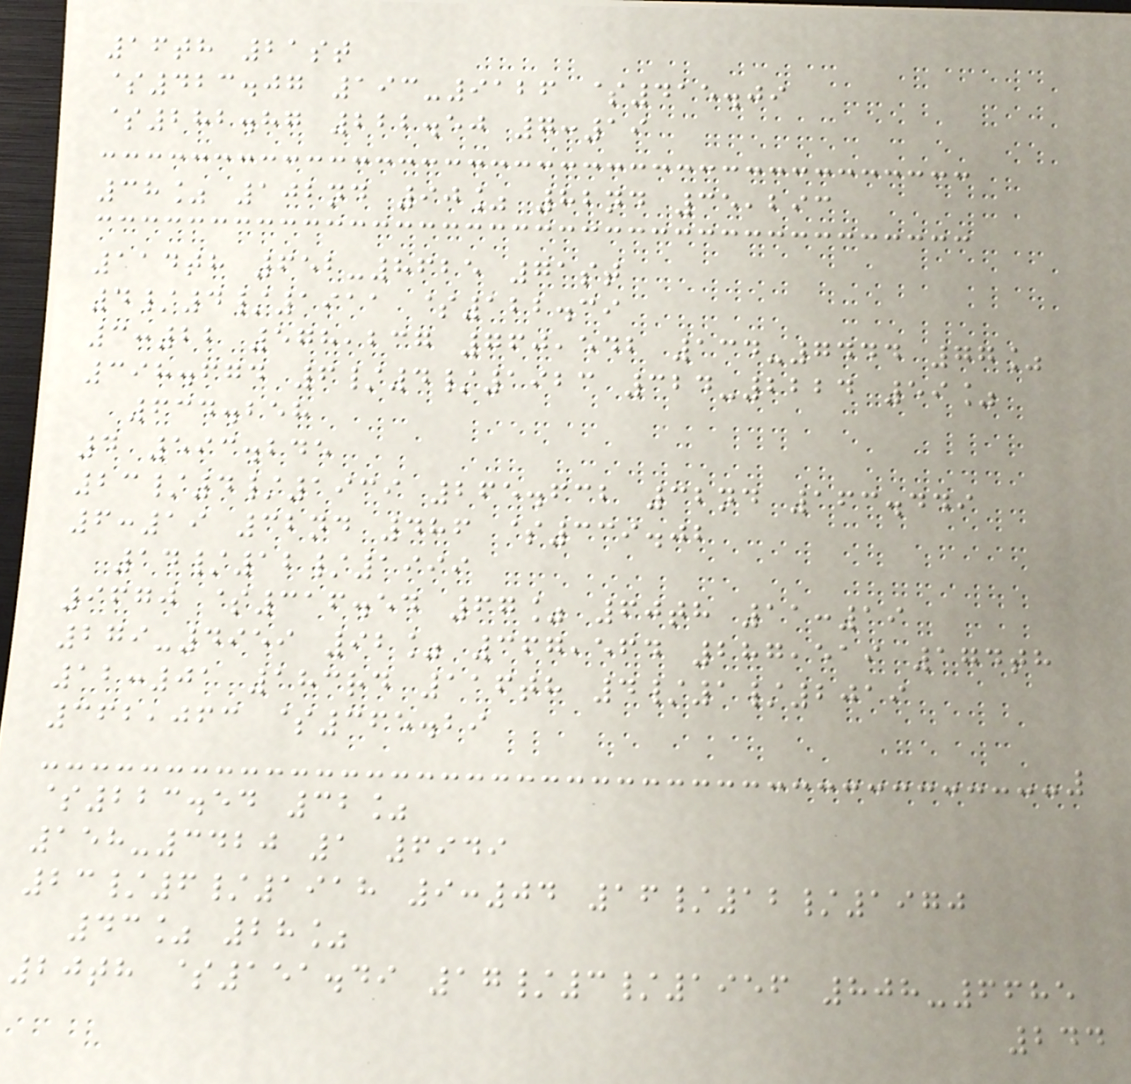16th 21st
$423.07 193-9126 $415.09
$282.87 222.50 7:19
38% 102nd 90% 82nd 35,293
114th 652-8625 71st
4/4/1911 $122.39
3:22 578,237 760,542 134-7444 77%
398.674 6/4/1923 324-2224 59%
634.258
4 593.245
23/4/1939 265.632 32nd 163.449
6:19 32nd 486 $339.02
14/12/1999
9670 $316.54 67% 60th 11:19
279-4959 92% 367,564 287,519 174th
12:01 183rd 116th 4/1/2019
362,063 $365.29
$223.54 32%
158-3420 1 6949
23/6/1918 9:04 16/12/1970
43% 28%
20th $151.49 17/3/1956 808-6685
244
